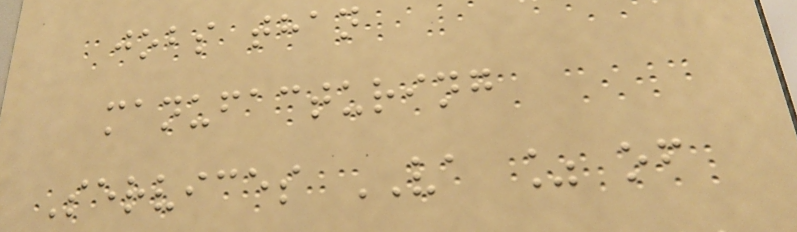jobs than
manufacturing
Services VA % of
